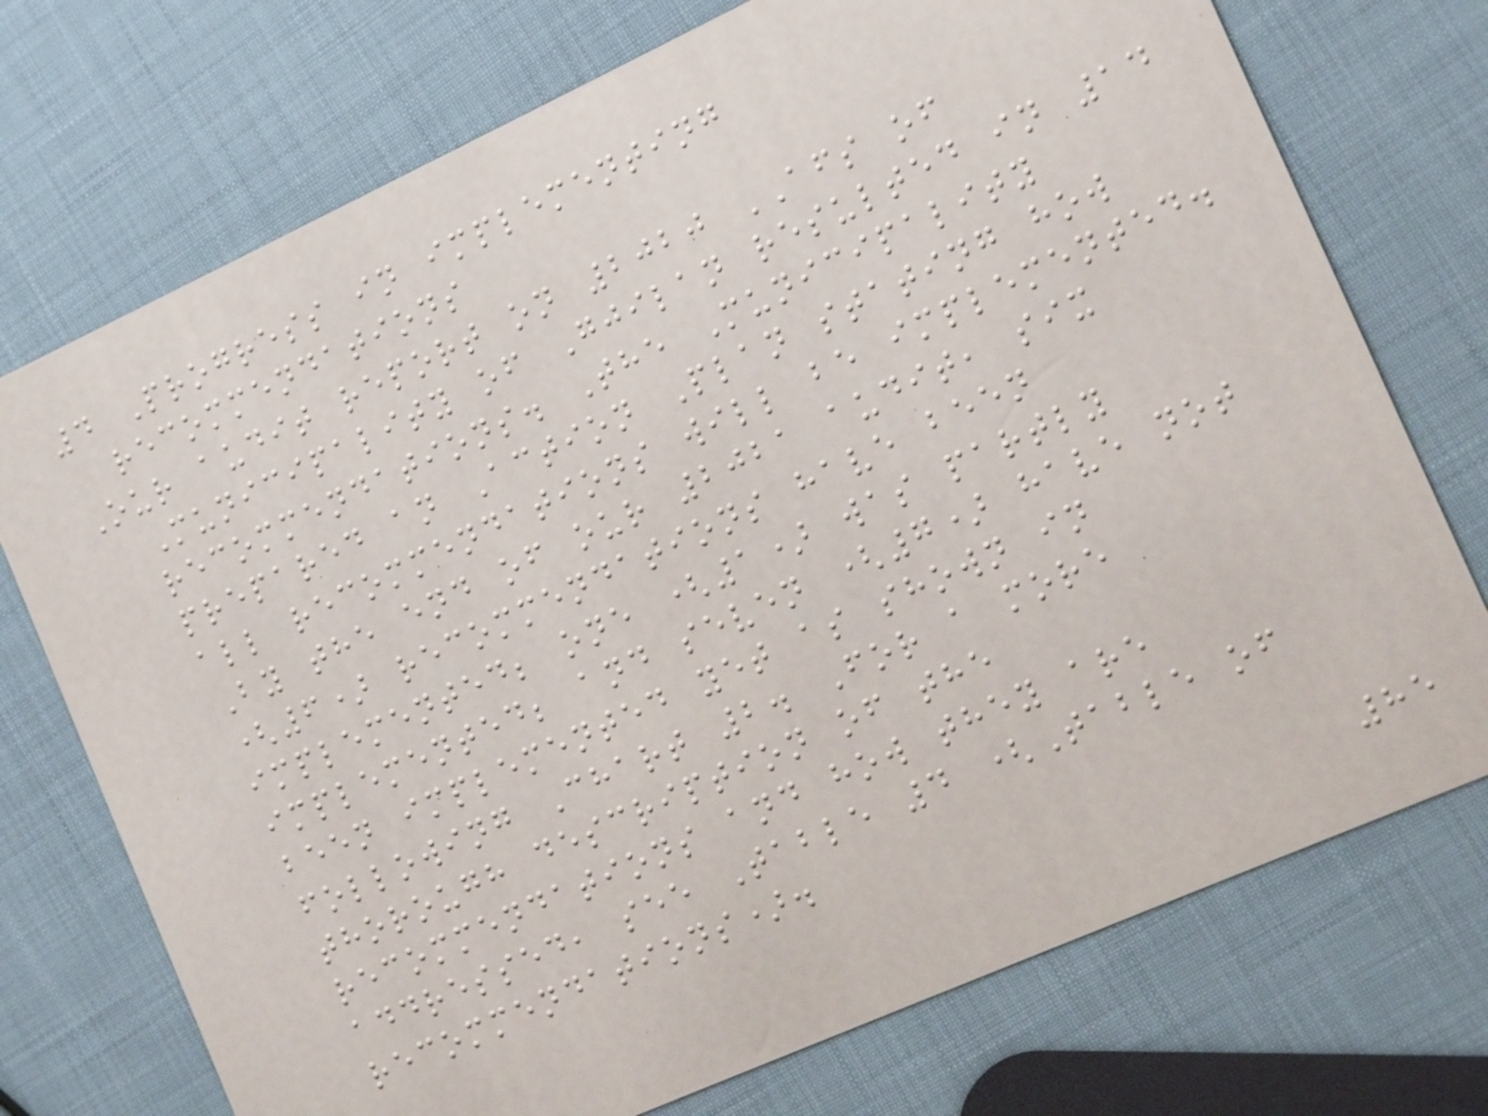4 Progress in implementing
recommendations
Our audit report on 2020 AFS of
Municipality of Gjilan resulted in 14
recommendations. The Municipality
prepared an Action Plan stating how
all recommendations will be implemented.
By the end of our 2021 audit, six
(6) recommendations have been
implemented; one (1) was partly
implemented; and seven (7) have not
been implemented yet as shown in
following Chart 2. For a more
thorough description of the
recommendations and how they are
addressed, see Table 4 (Table of
recommendations).
85
